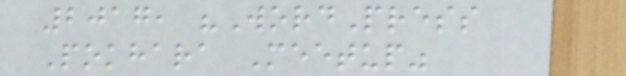2017, "WordPress
Pokhara Meetup"
